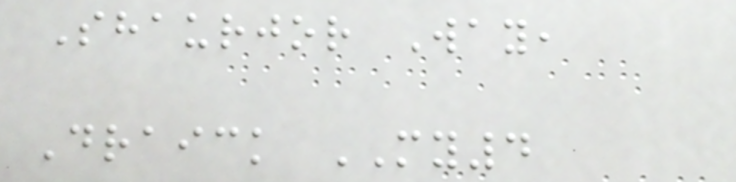Shaurjor Way,
Draick MY4
